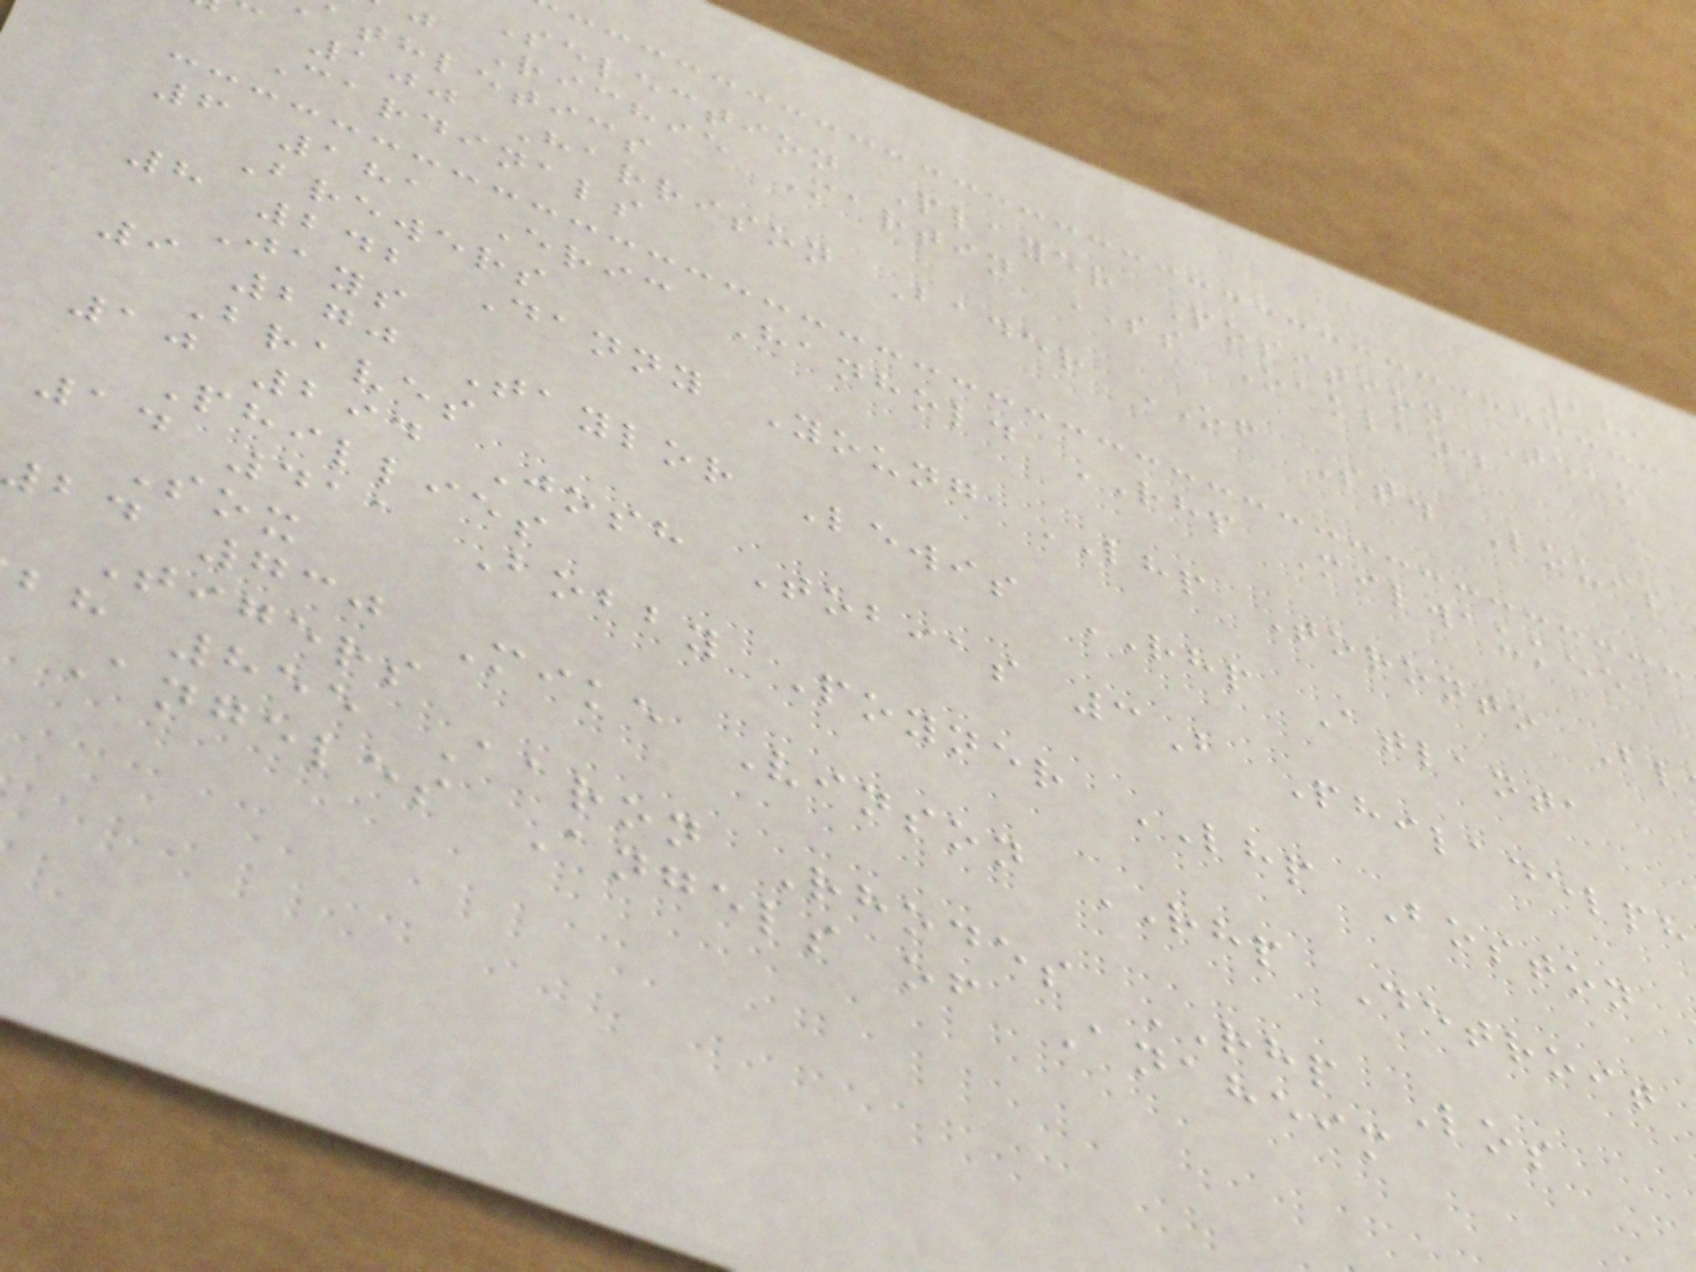181
Selection Player Position Team
j Richie Martin SS Oakland
athletics
100 Harrison Bader OF St. Louis
Cardinals
6 181 Eric Hanhold RHP Milwaukee
Brewers
8 242 Danny Young LHP Toronto Bl
Jays
9 270 Taylor Lewis RHP Atlanta
Braves
10 294 Josh Tobias 3B Philadelph
Phillies
14 411 Bobby Poyner LHP Boston
Sox
bd 730 Mike Vinson RHP Detroit
Tigers
bh 855 Aaron Rhodes RHP Los
Angeles Angels of Anaheim
